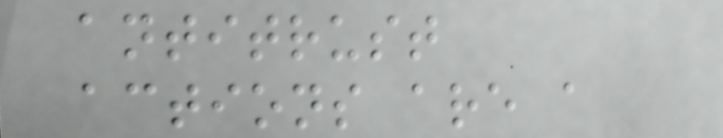antitrust
actions are a
